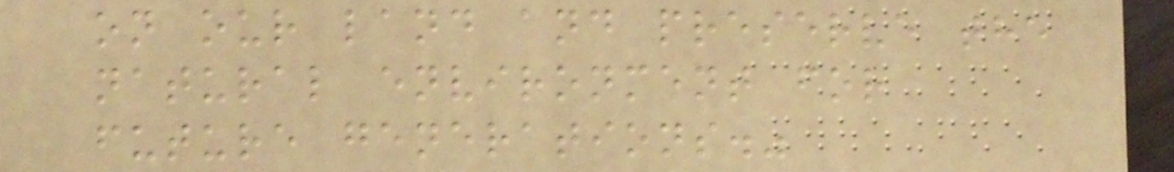on our land and preserve the
natural environment for
future generations."
